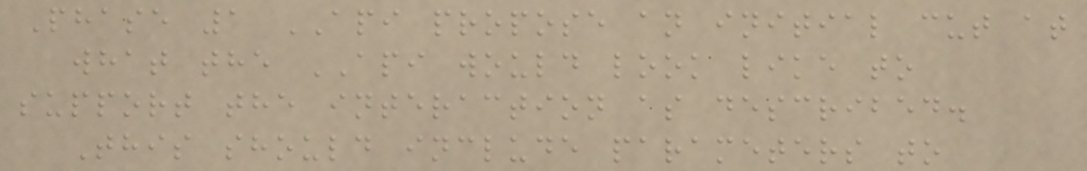Phase 1 API propose an initial cut at
what the API would look like to
support the interaction as described.
This should include parameters to
